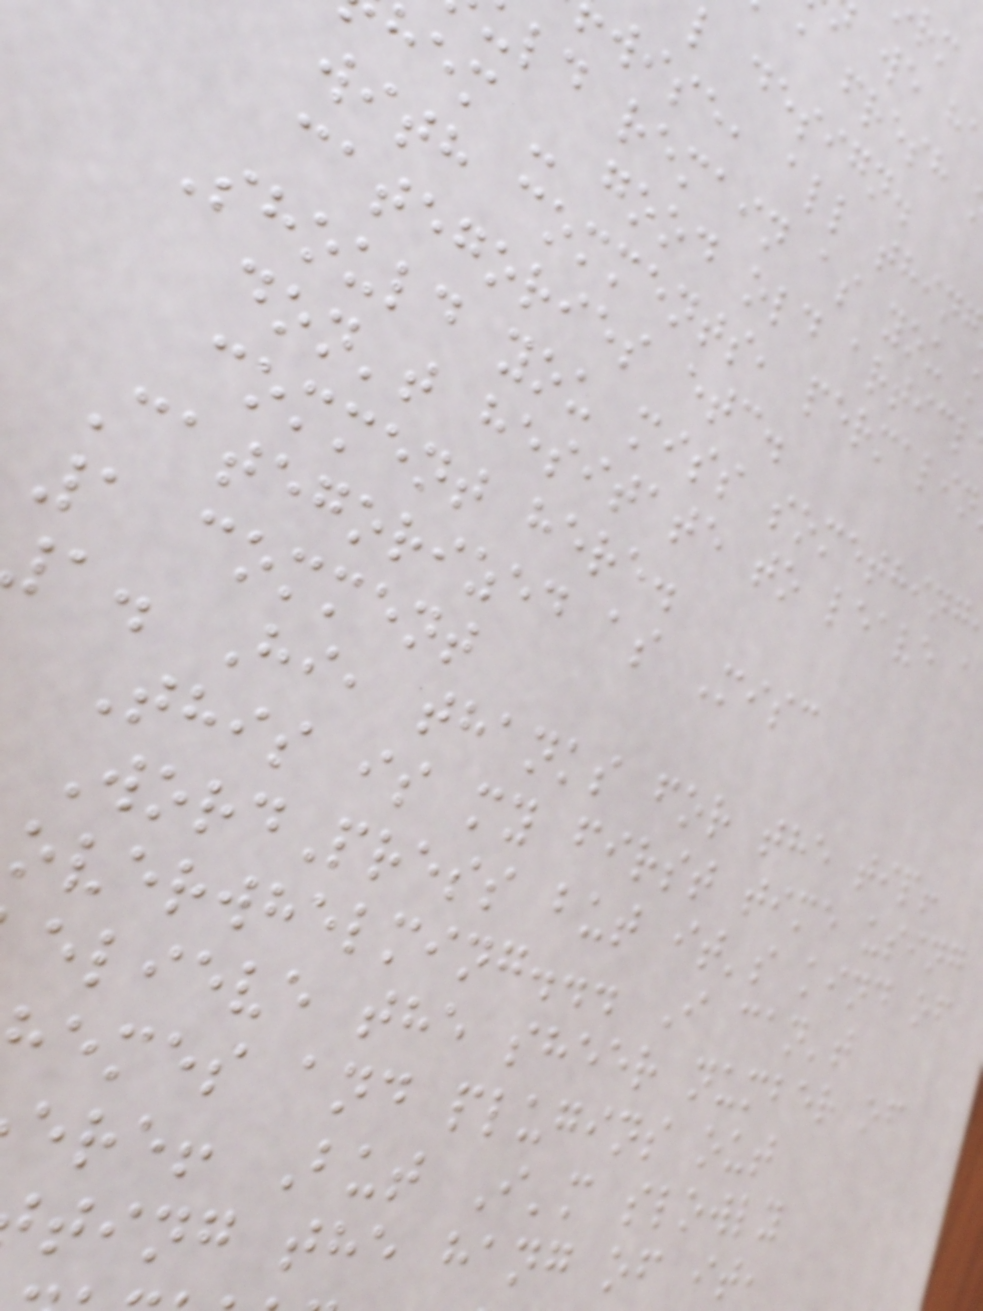a fresh
l design.
wise, all thin
ld remain as you
hem - good old articl
with comments, permalin
categories etc.
Should you miss something
don't hesitate to leave a
comment here.
Categorized as Misc
1 comment
a. Hi, thanks for the tip!
This is my first time using
WordPress but it's kind of
overwhelming... I can't
elieve the sheer number of
emes and plugins out
ere! But I'm slowly
ting the hang of it,
